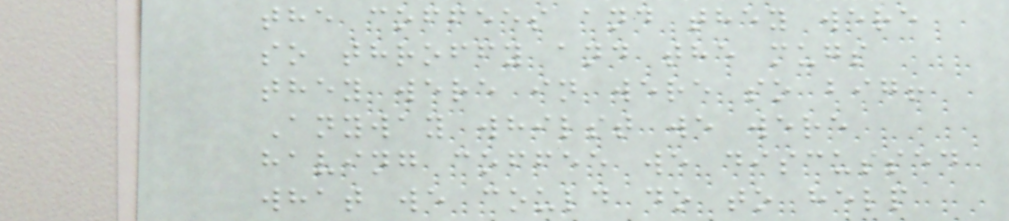the coffees and they were
so throffy and the mugs
they were in were so big!
Anyway whilst we were
having coffee we discussed
what we could do to help
